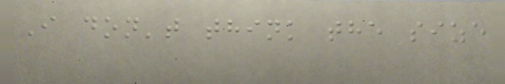I don't think the size
